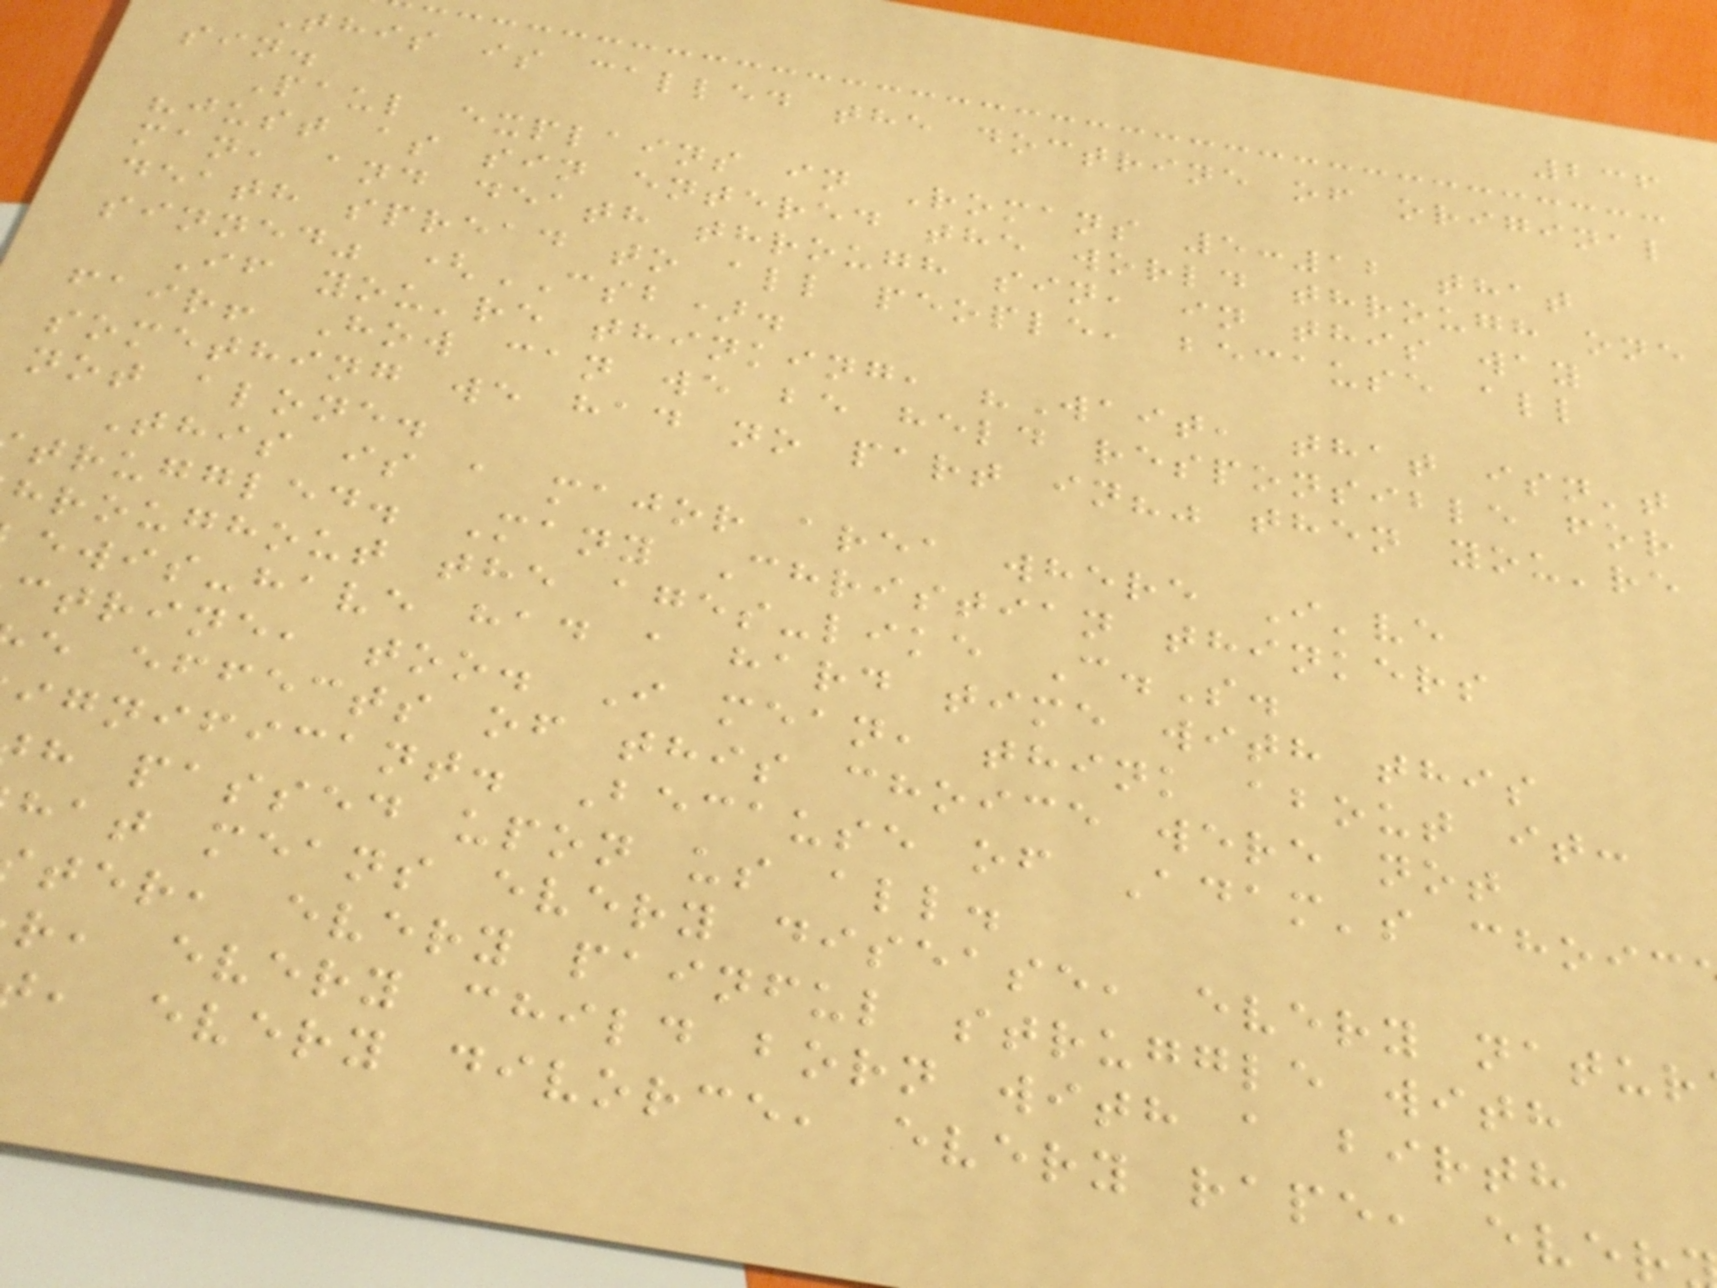236
This is called the doctrine of original
sin.
Paul explains in Romans 5:12 that
"just as sin entered the world through one
man, and death through sin, in this way
death spread to all people, because all
sinned" (CSB).
If you're thinking, "Wait, that isn't
fair! How can we be held responsible for
something we had no part in?" then you're
not alone.
This is a major area where I've
truggled. Many Christian thinkers
hroughout the ages-like C.S.
ewis-have had a hard time with this
ctrine, too. I mean, think about it:
e effects of this choice were not
ignificant. Because of Adam's choic
h passed upon us all.
hat means every disease, every natur
ter, every painful struggle with
r, every child born with a birth
, every divorce, every rape, ever
